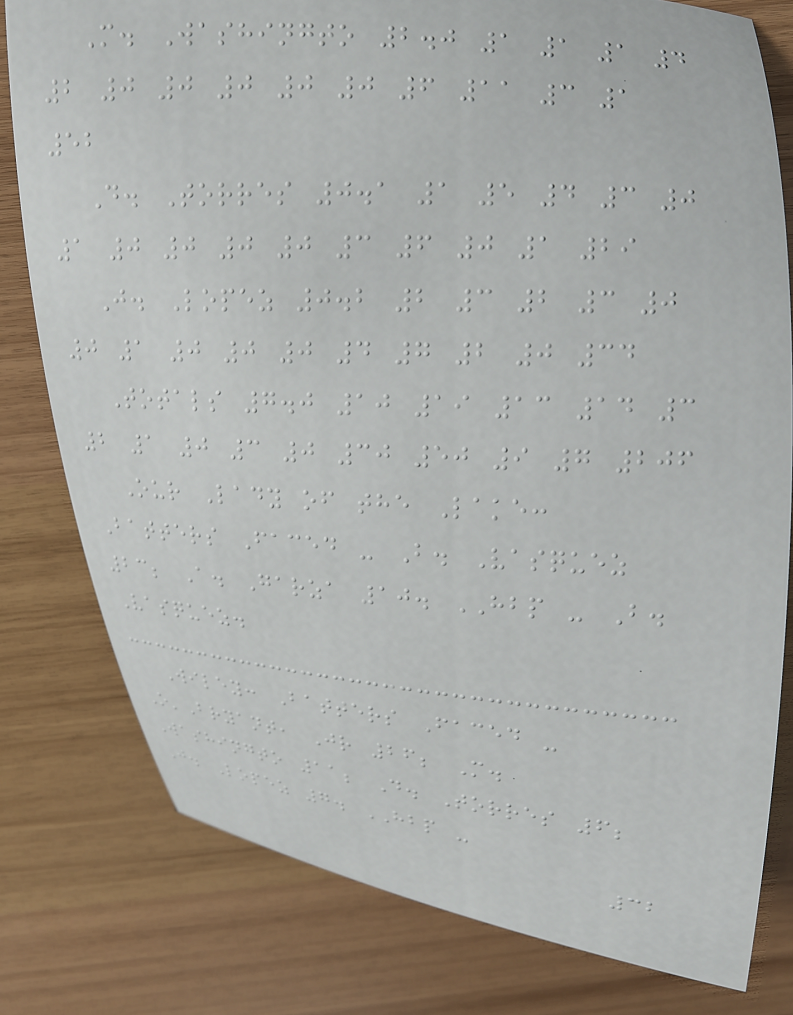M. Washingto 2.0 1 1 1 4
2 0 0 0 0 0 6 11 3 1
52
D. Torres 0.1 1 5 4 3 0
1 0 0 0 0 3 6 0 1 29
J. Lopez 0.2 2 3 2 3 0
0 1 0 0 0 4 7 2 0 34
Totals 7.0 10 19 13 14 3
2 1 0 3 0 30 50 9 7 206
Our Lady of the Lake:
Batters Faced - B. Vasquez
23; A. Garza 10. HBP - B.
Vasquez.
Wiley: Batters Faced -
O'Bryant, Jr 26; M.
Washingto 11; D. Torres 6;
J. Lopez 7. HBP -
32
